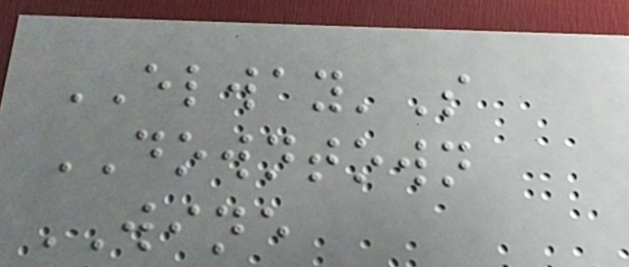ELWAY'S
DOWNTOWN
WINE
